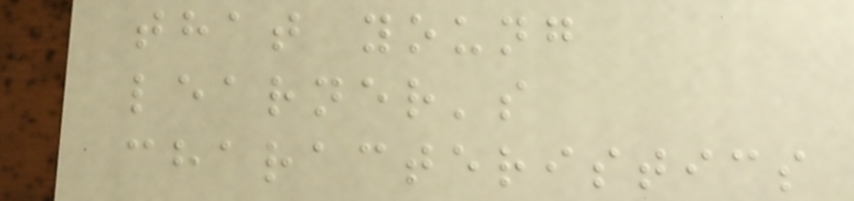that young
learner's
characteristics
